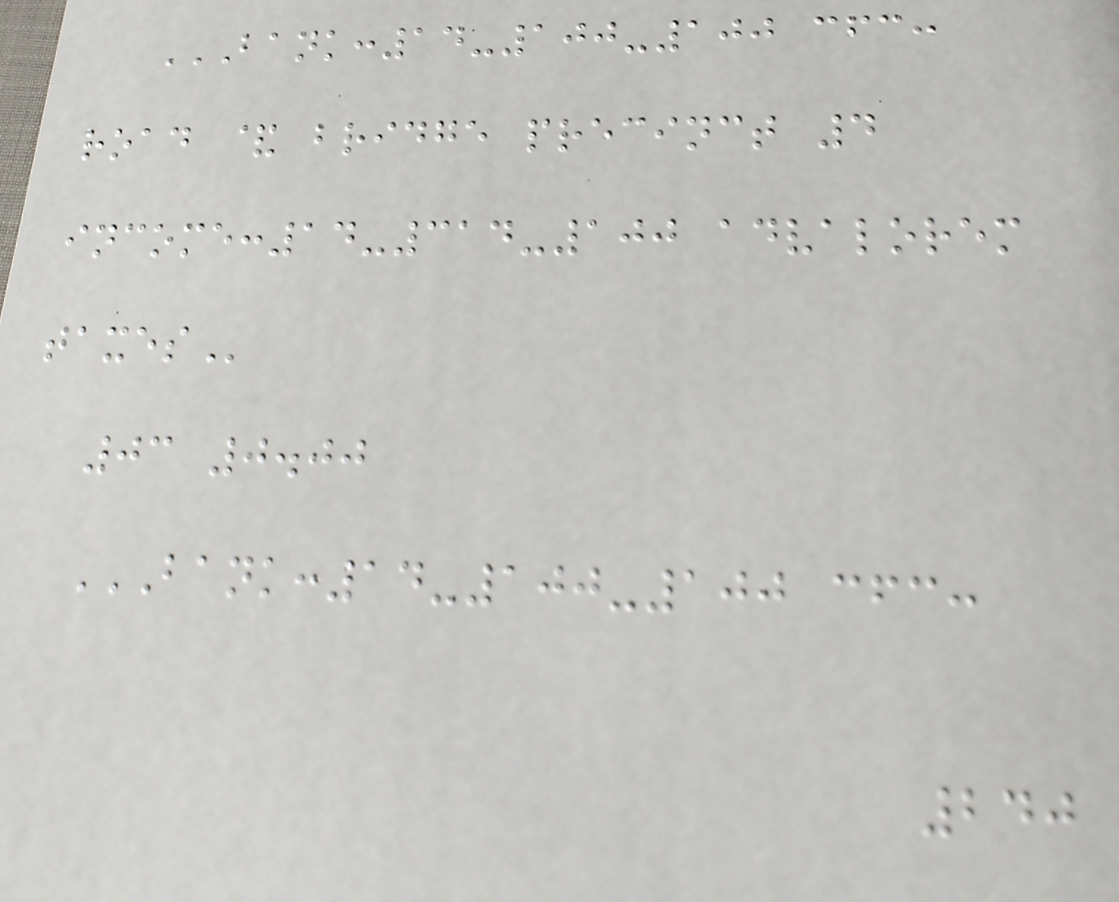BANK:14-100-100 CFC:
ROAD & BRIDGE PRECINCT 4
INCOME:14-314-100 ADVALOREM
TAXES
03 0.00
BANK:14-100-100 CFC:
240
